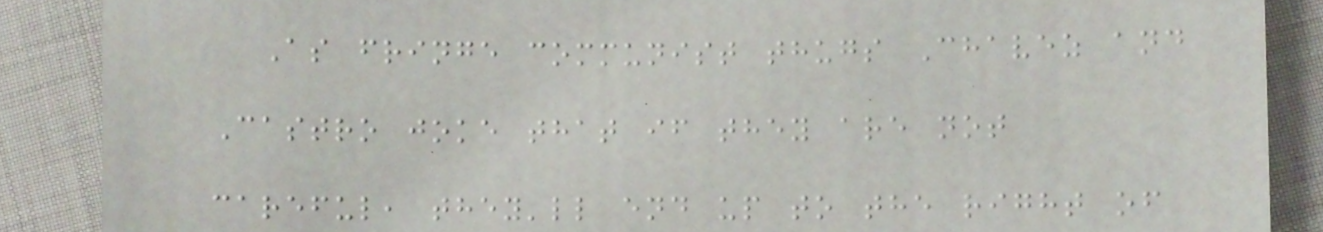As fringe communist thugs Chavez and
Castro joke that if they are not
careful, they'll end up to the right of
